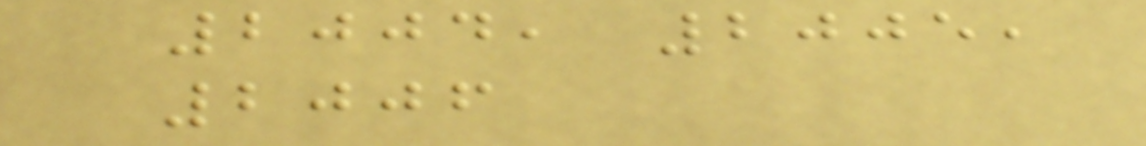2004, 2005,
2006
